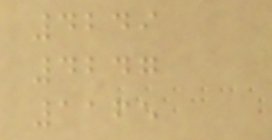4249
4247
1165
